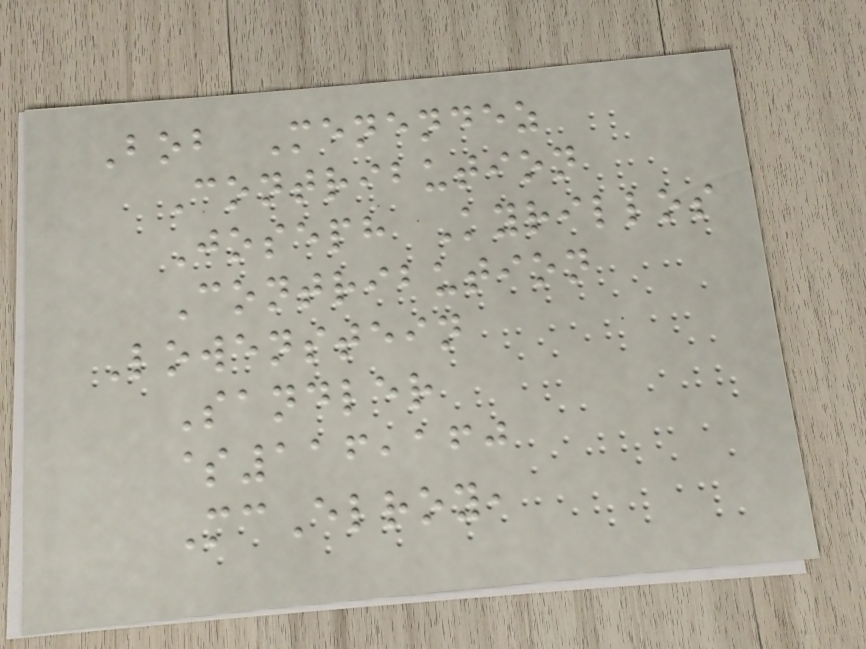Bob Menendez
Contribution
Joseph Kyrillos
Contribution
Lowenstein
Sandler
$116,160
McElroy,
